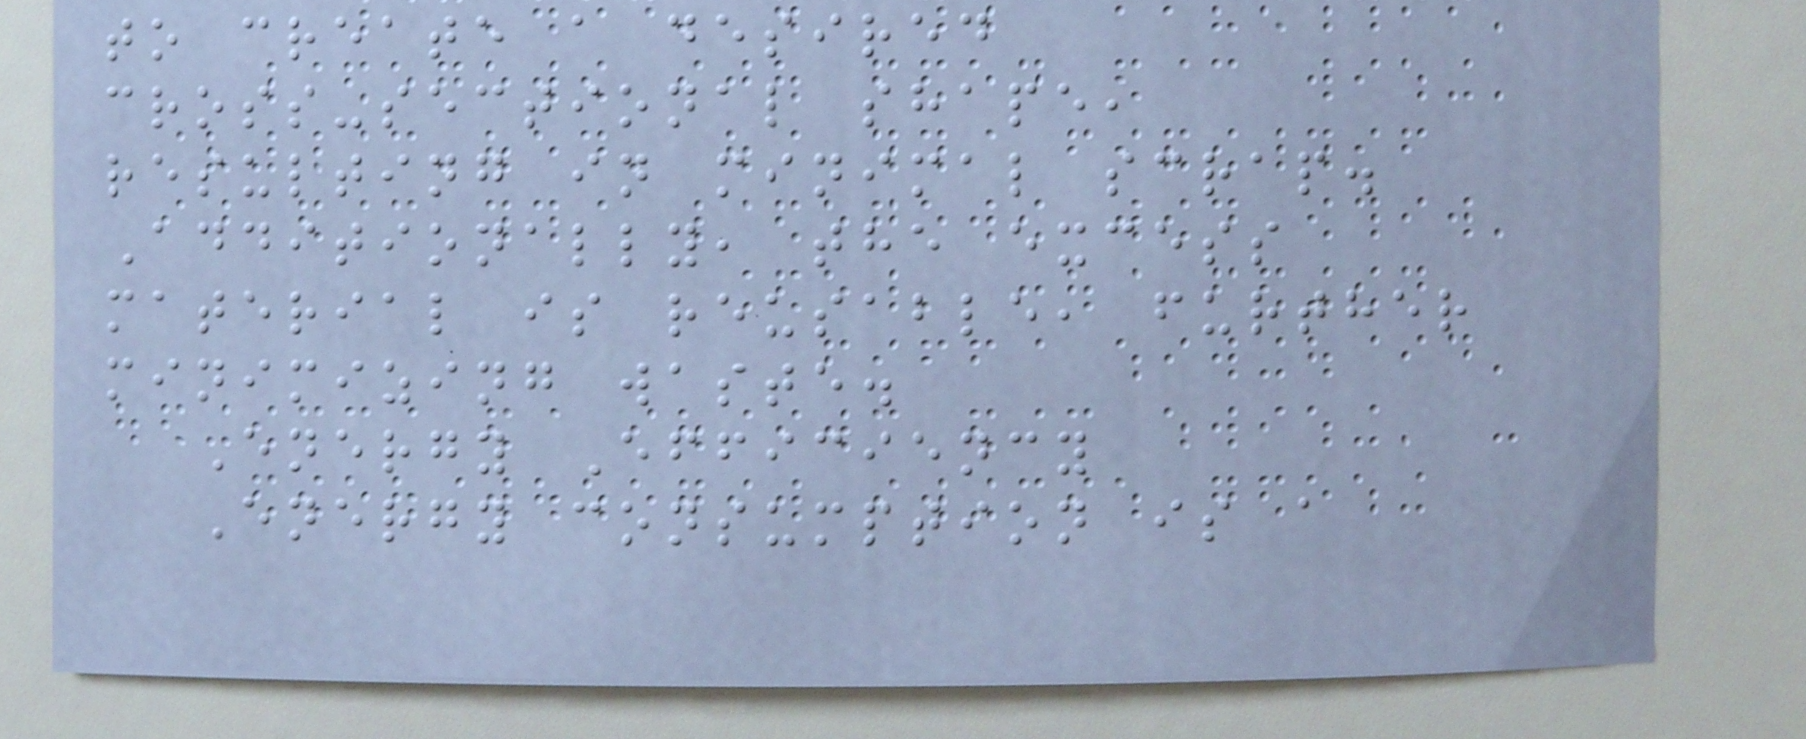to create a desired
cross-sectional shape,
resulting in minimal scrap.
Additionally, the excess
material is reusable, further
minimizing waste.
Energy Efficiency
Energy consumption is a
